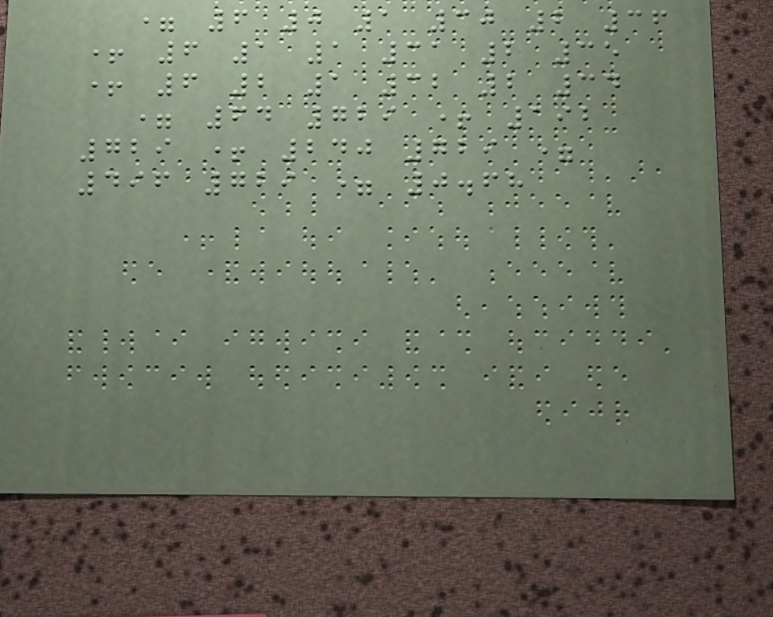= 6 0 1 30 2 36
+ 6 1 1 31 2 35
+ 6 2 1 32 2 34
= 64 729 + 192
729 + 240 729 =
496 729 = 0.68
